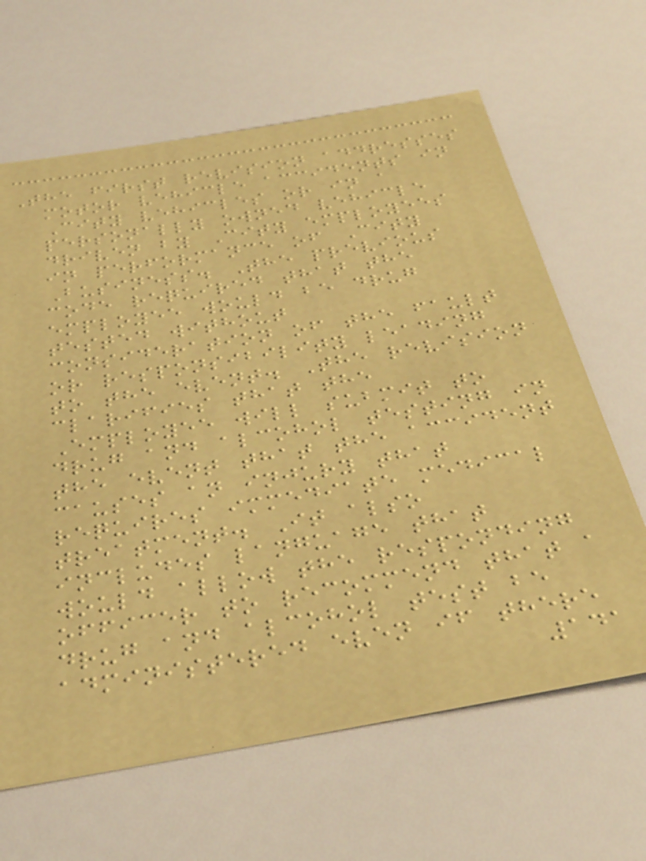The first revision addresses
motor vehicle accidents in
City vehicles or in a
personally owned vehicle
driven by City employees
in performance of City
Business. The previous
code required that the
employee would be drug
tested without
consideration of the fault
or responsibility leading
to the event. The revision
clarifies that the
Employee will submit to
drug and alcohol testing in
the event that the accident
causes an injury that
requires immediate medical
treatment. It also
includes language that
would allow the responding
officer to recommend that a
drug and alcohol test be
administered even if there
141
